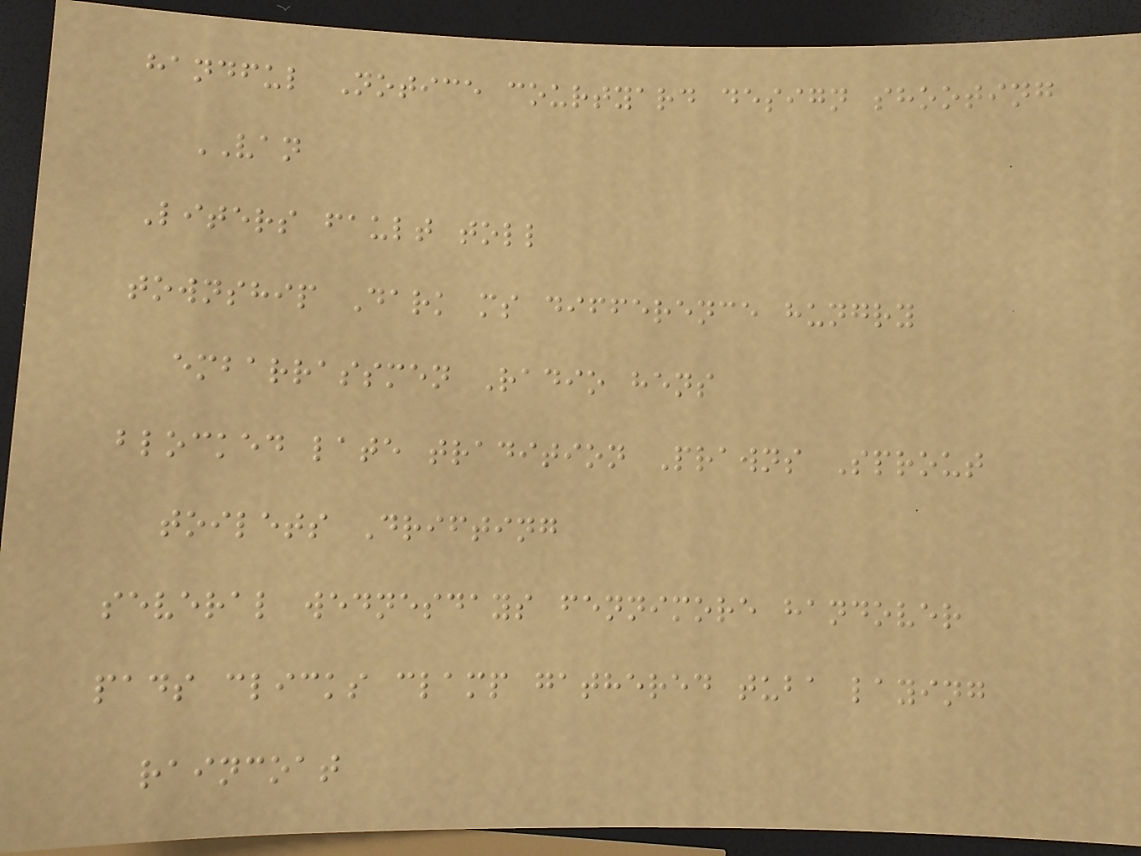handful Notice courtyard design shooting
VAN
Liters fault toll
township Dark ms difference hungry
embarrassmen Radio hens
blocked late tradition Prawns Sprout
toilets Drifting
several wednesdays fennimore handover
pads clicks clamp gathered tuba laying
raincoat
